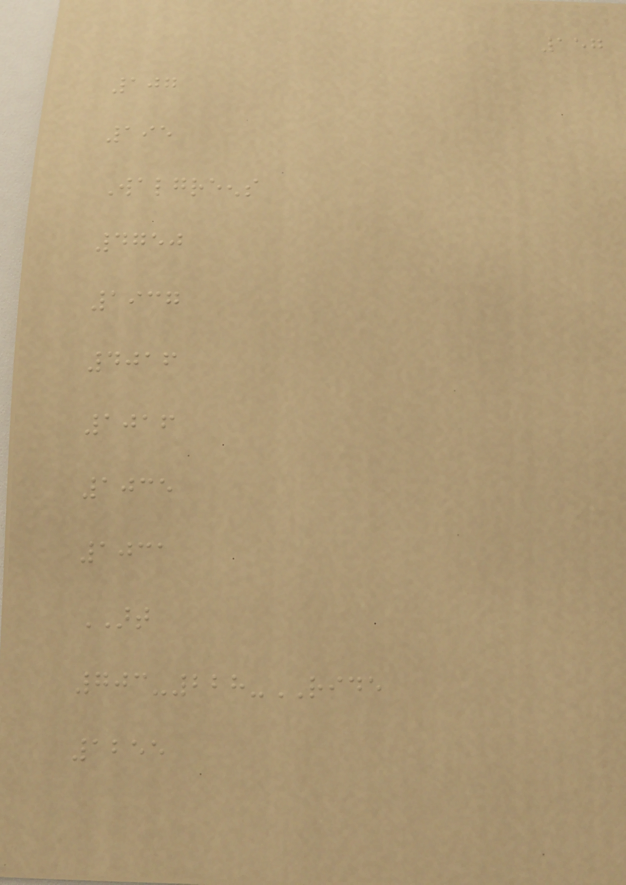157
107
195
Walgreens
4750
1937
4016
1016
1035
1031
ART
703-228-RIDE
1255
